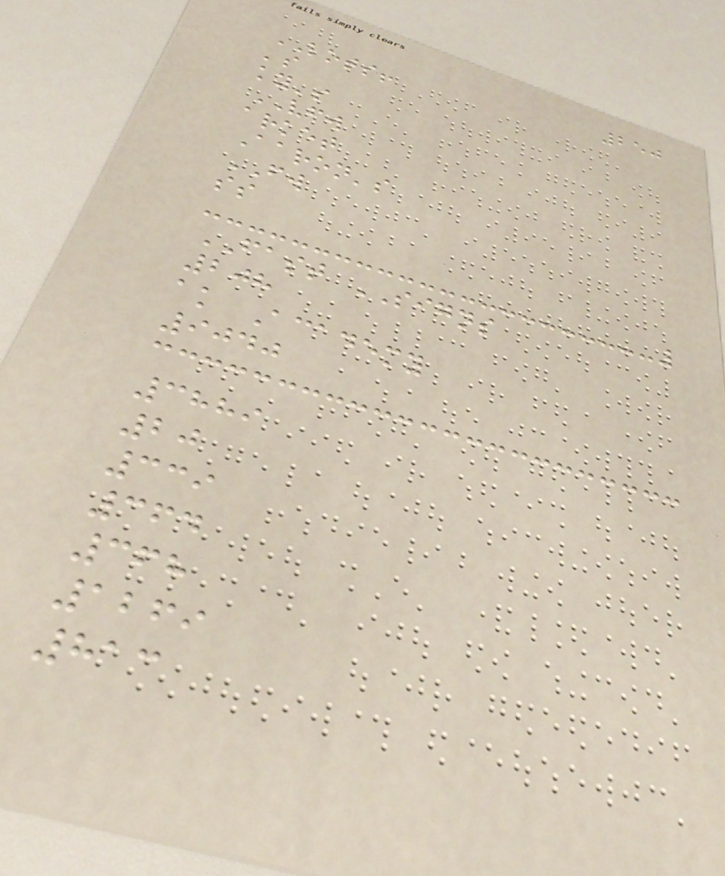250
LOTS!
's
ky's
VFW
arket
Aaron's
FW
ss
FAST SIGNS
208
ak Academy
9040
3889
20
339
364
368
1269
813
